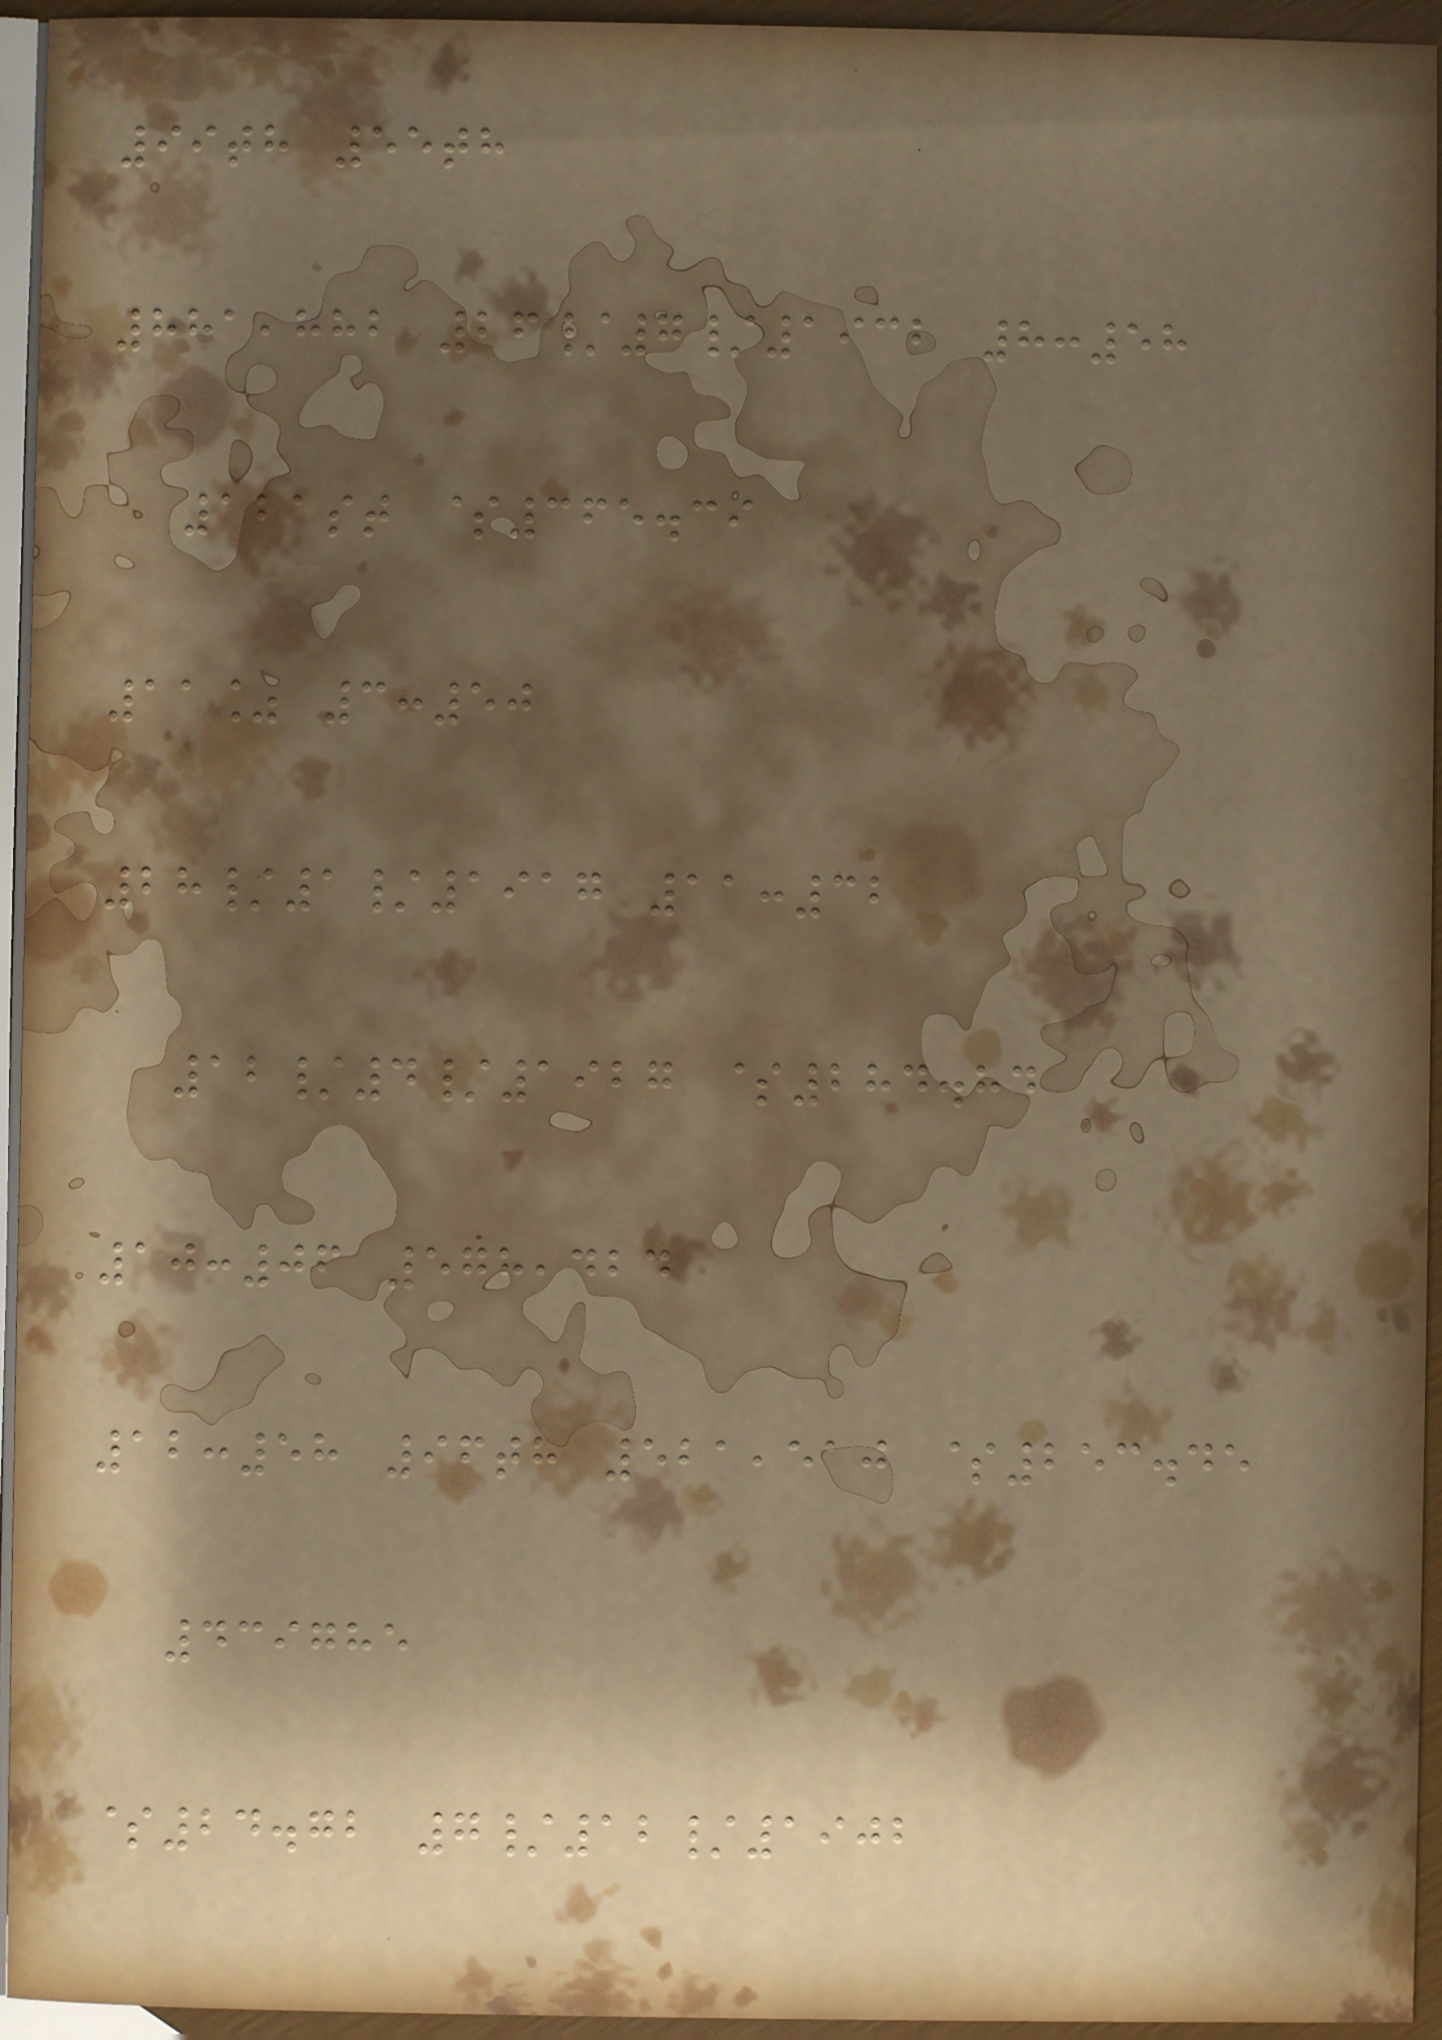99th 55th
881,882 26/7/1932 8:58
121st $365.39
11% 3:50
28/1/1917 11:32
12/4/1927 $284.84
10:06 578,424
12:58 96th 521,510 $253.45
439785
$24.72 7/12/1902
